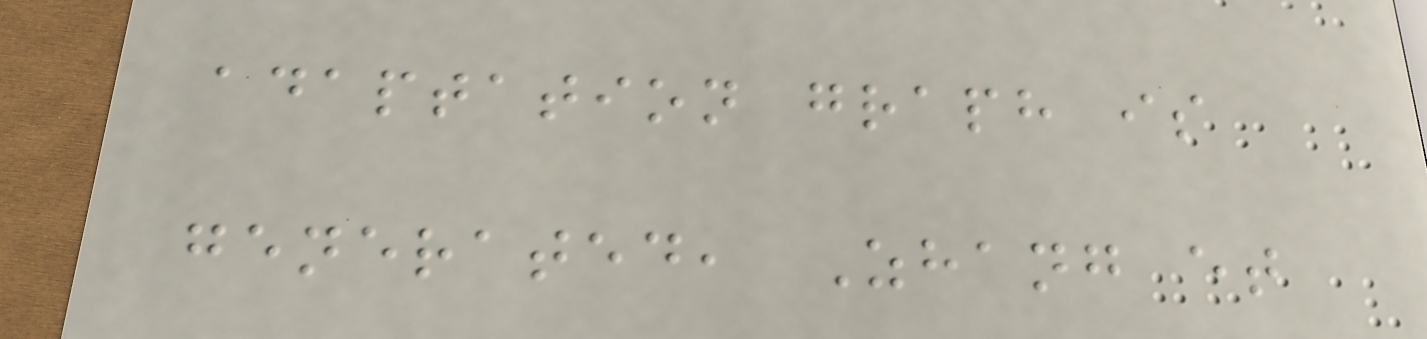adaptation graph is
generated, Zhang et
